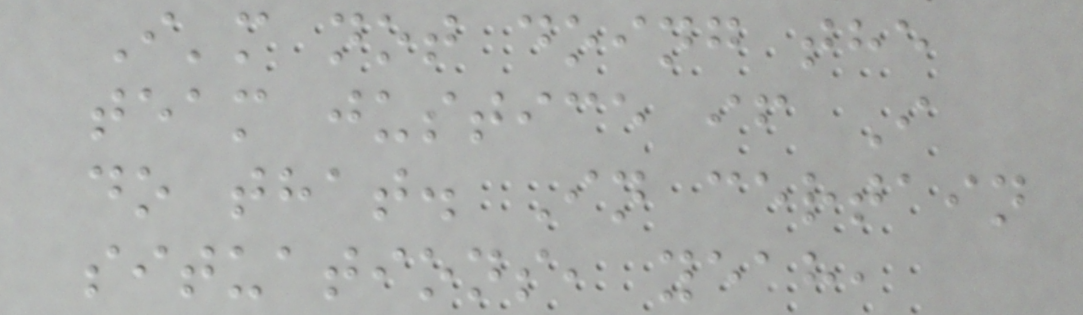I'm not doing the
team justice if I
do that. In certain
situations, yeah,
